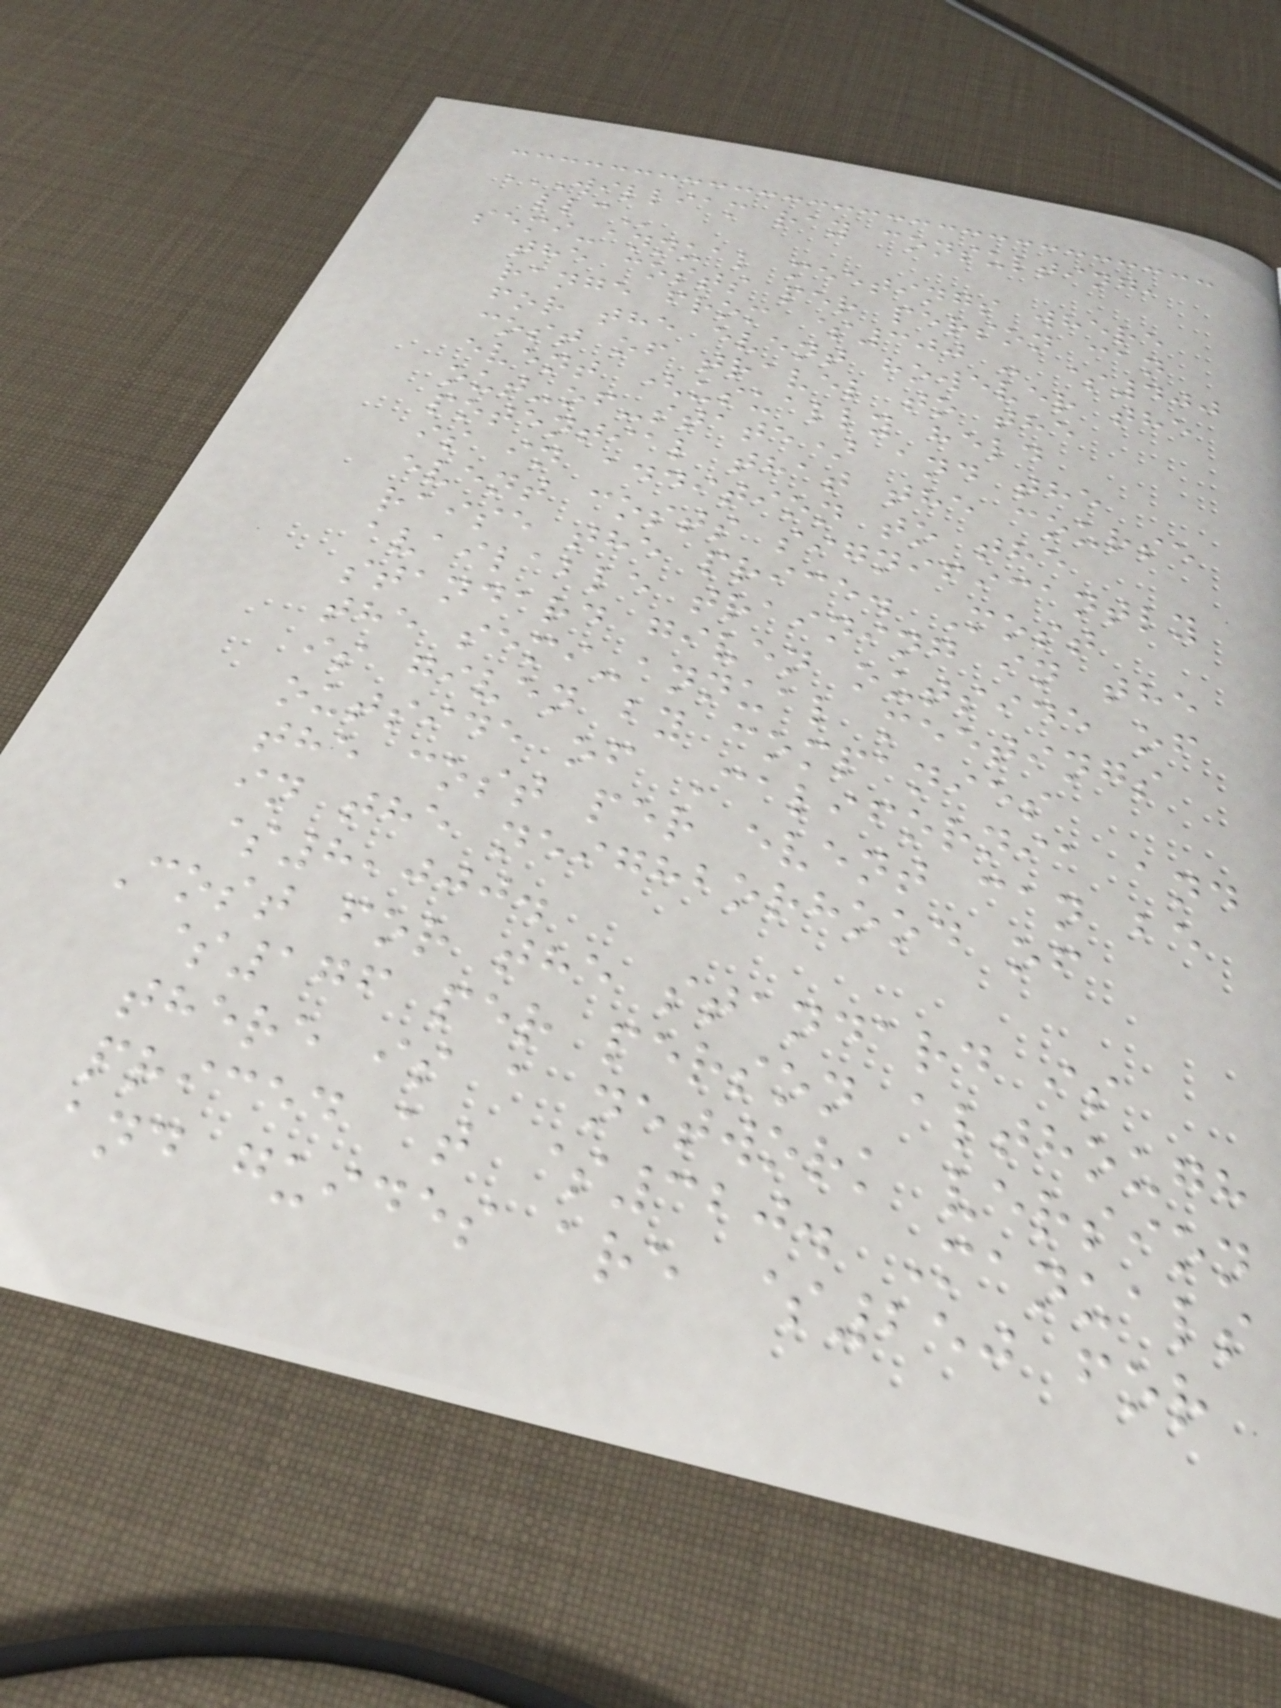WILLIAM RAY CONSULTING,
LLC
semi-annual meetings where
the costs per person can
range from $300 - $400
for the event however the
cost of travel to the
event (usually held
out-of-state) and the
potential that the course
is in addition to the
event costs significantly
raise the price. Most
available training in the
standard given outside of
the semi-annual meetings
is given by companies
outside of California and
the cost per event can be
in the neighborhood of
$8,000.
Cost for the standard is
$176 per person although
there is a network version
priced at $320. Manuals
and guides are $250 for
